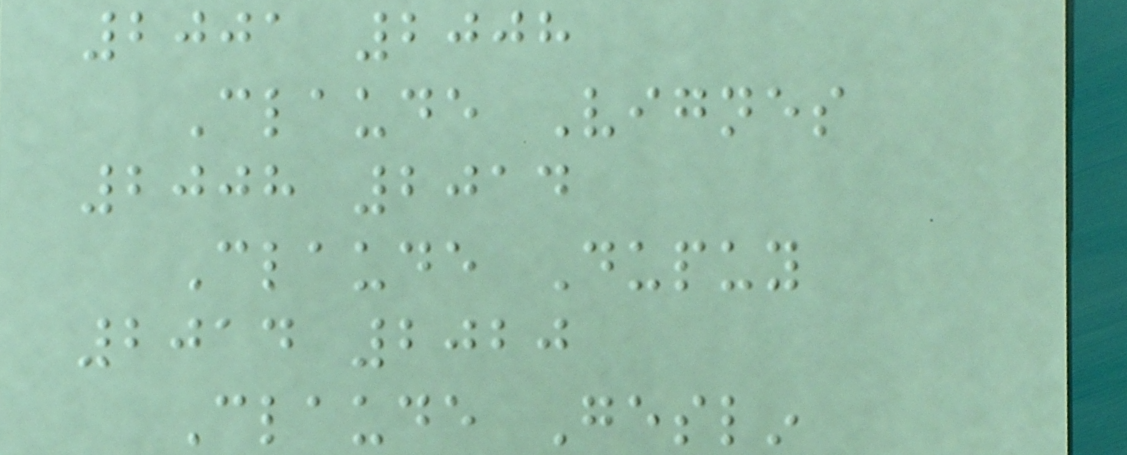2001 2008
Claude Vignes
2008 2014
Claude Dupuy
2014 2020
Claude Geslin
